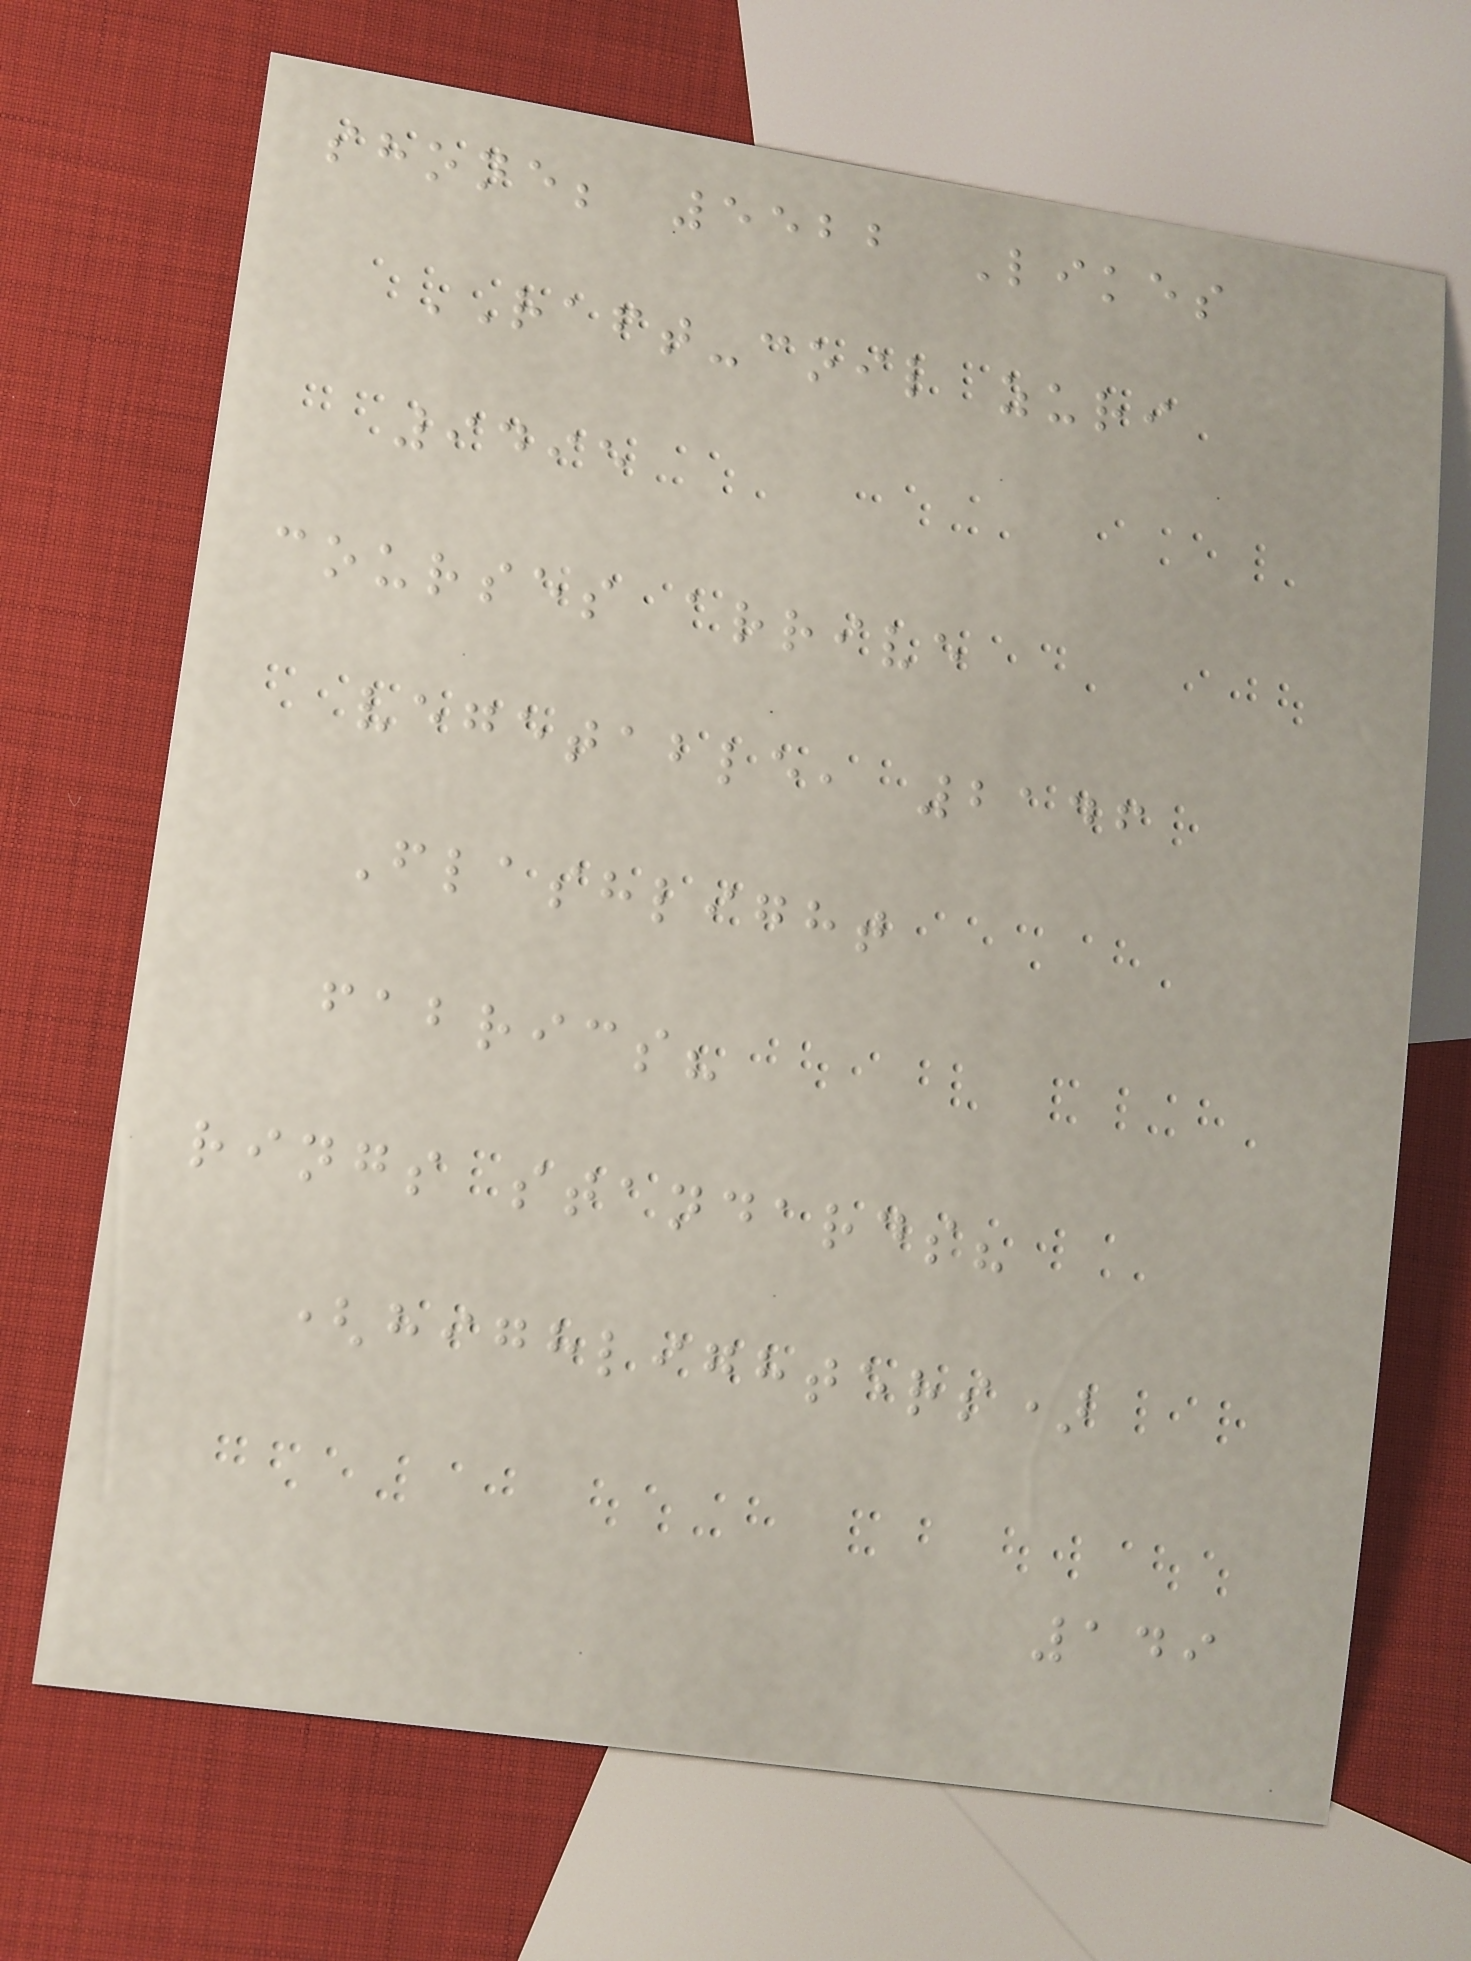shone; 5522 Likes
RAFT-coil zuri
9495
courses arrive
vegetable, 2146
Flashlight
fabrics?
rings standards?
(highlighters)
149
